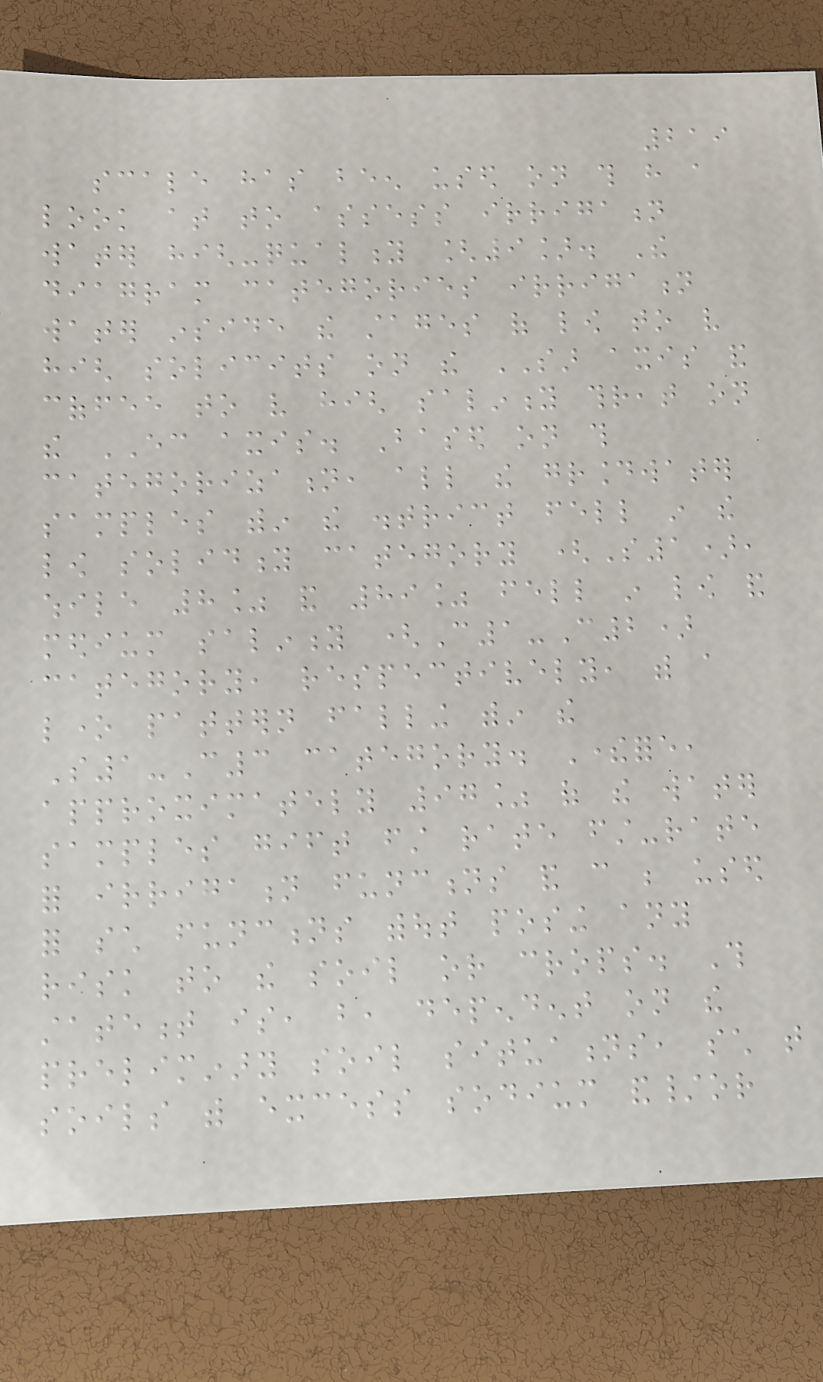219
scale has been used on this have a
look at to assess irrigation
water high-quality [9]. The
diagram categories irrigation
water inside the stages of low to very
high solicits on the SAR axis and
coffee to very high salinity threat on
the EC axis. Based on this
categorization, all the groundwater
samples within the district fell in the
low solidity category (S1),
while 8% and 89% fell in low and
medium salinity (C1-C2)
category, respectively, with a
lone pattern falling within the
S1-C3 category. Therefore,
approximately 97% of the water
samples gift first rate first-rate
for irrigation functions and can be used
for such functions without posing any
risk to the soil or crops. This
statement is, but, dependent on the
preliminary soil situations, such that
soils with excess sodium and/or
